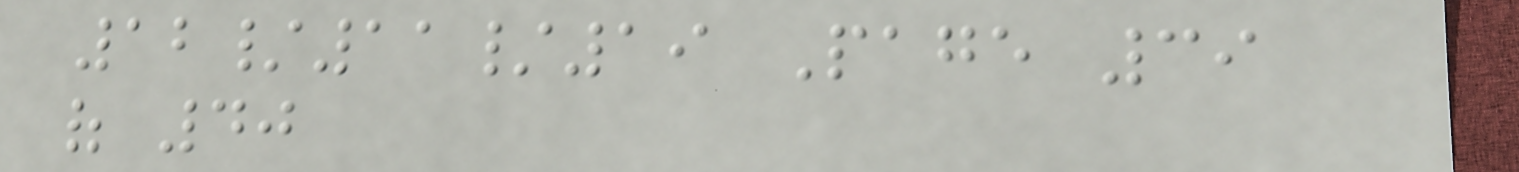12/11/19 Page 39
of 40
